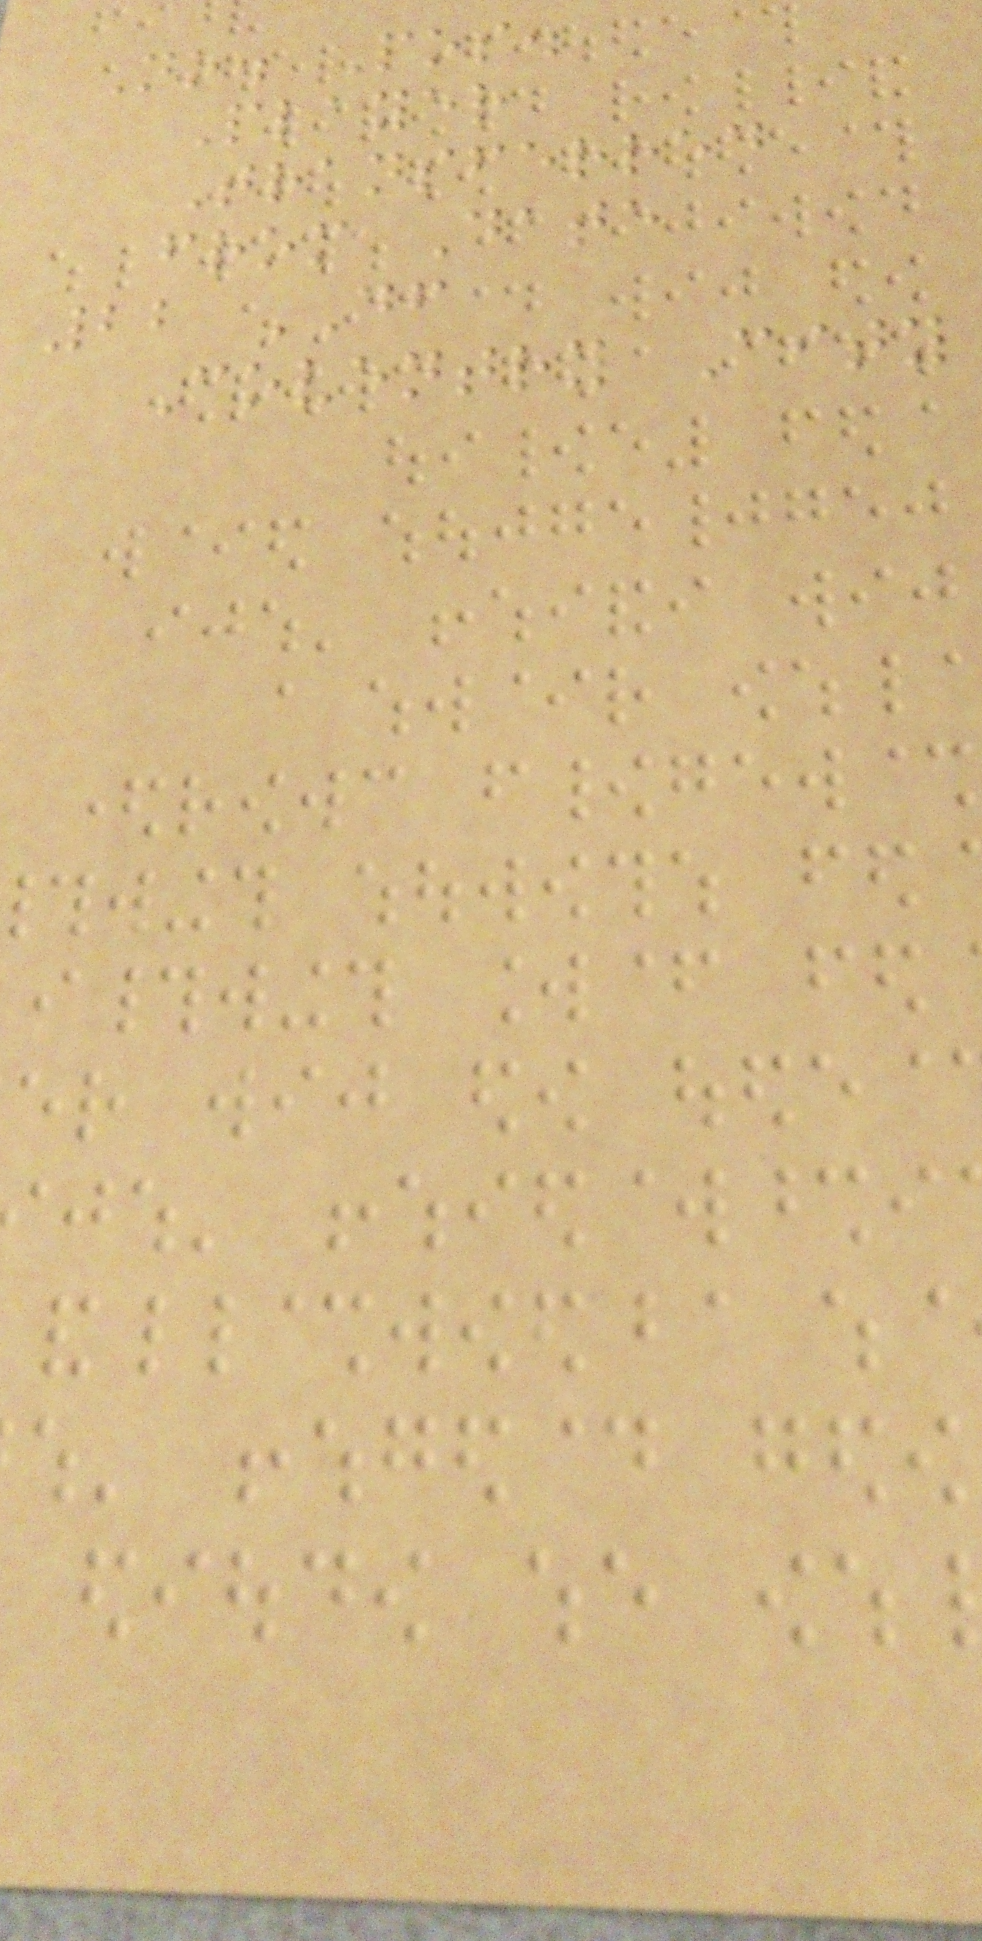No. Pos.
Player
Transferred
from Date
22 DF
Coventry City
